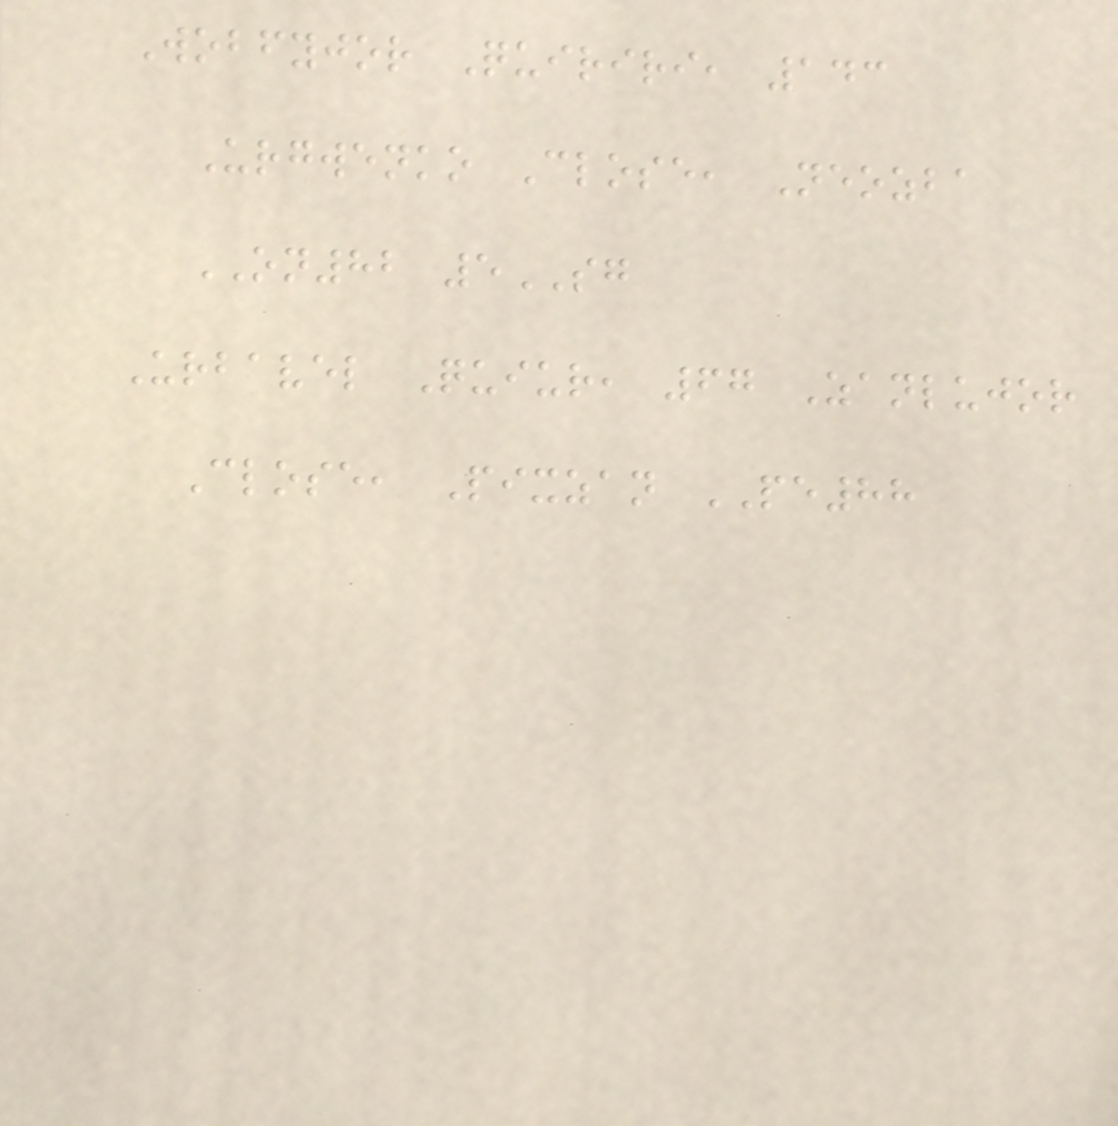Wobfyjor Quiriri, 143
Urgwenko Close, Neozba
ON82 5SG
Urbavel Quiur, 67 Zanlujor
Close, Pixzan PE88
